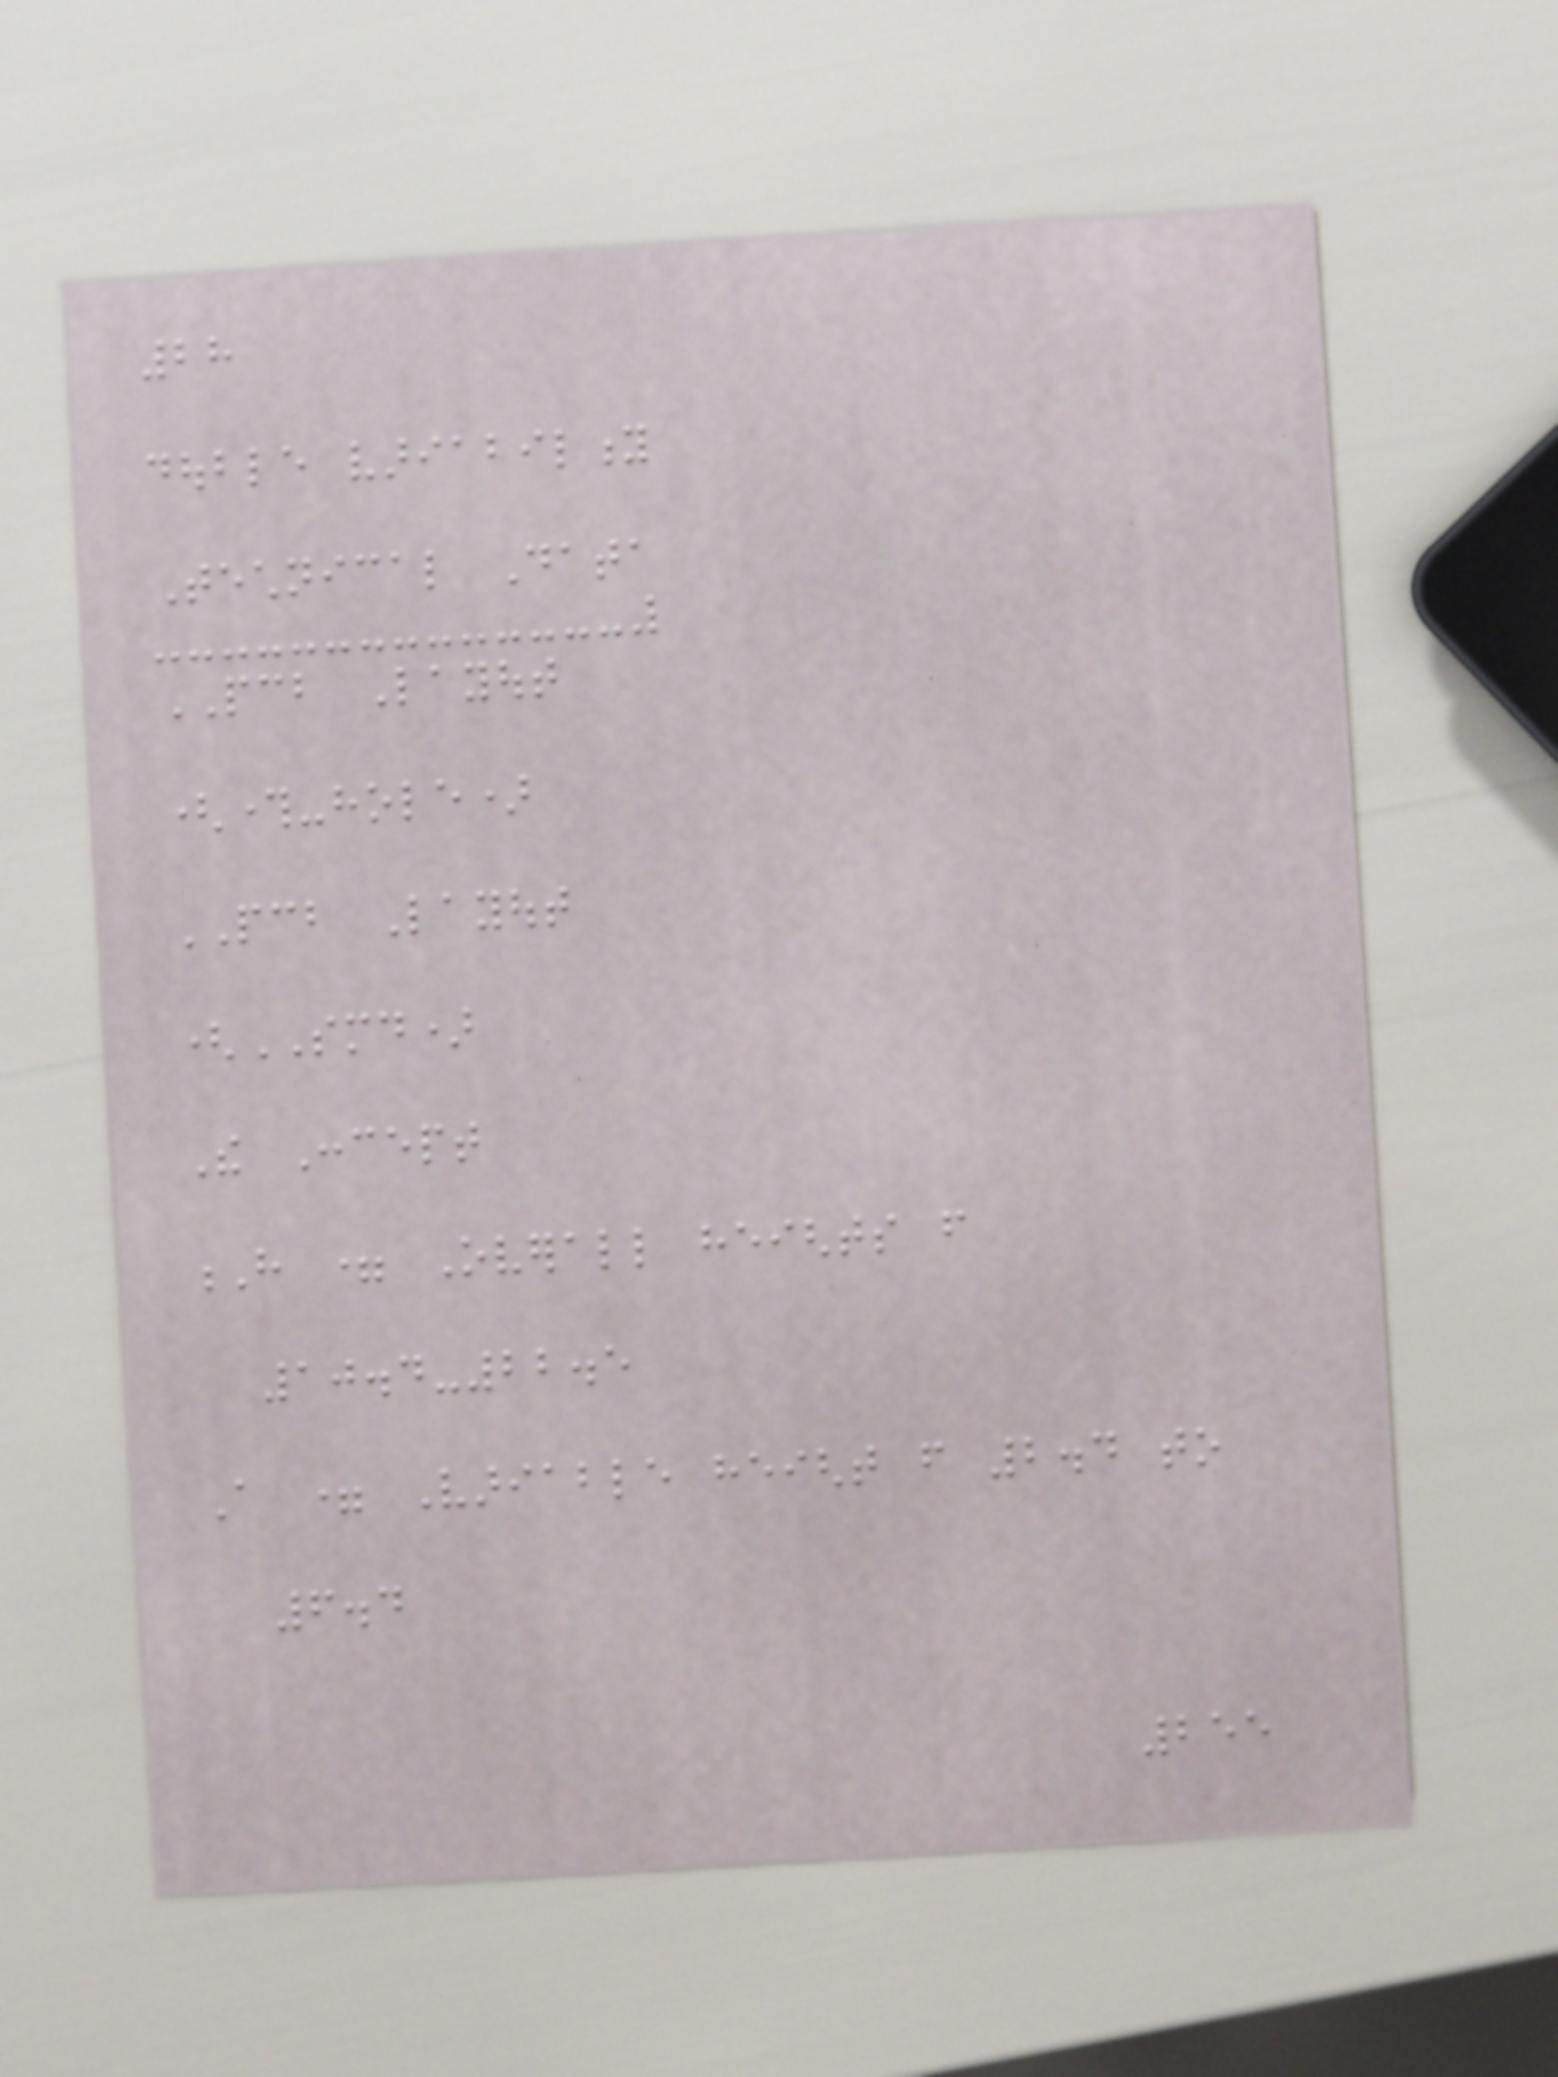28
double variability
Technical Data
PCB Layout
(through-hole)
PCB Layout
(SMD)
The Concept
H = Overall heights from
10.4-22.5
A = Variable height from 2.4 to
6.4
255
